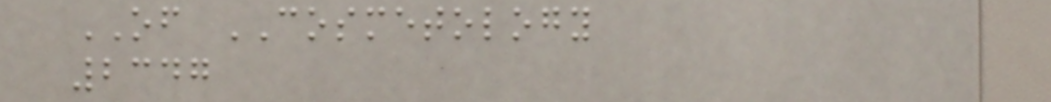OF COSMETOLOGY
2347
